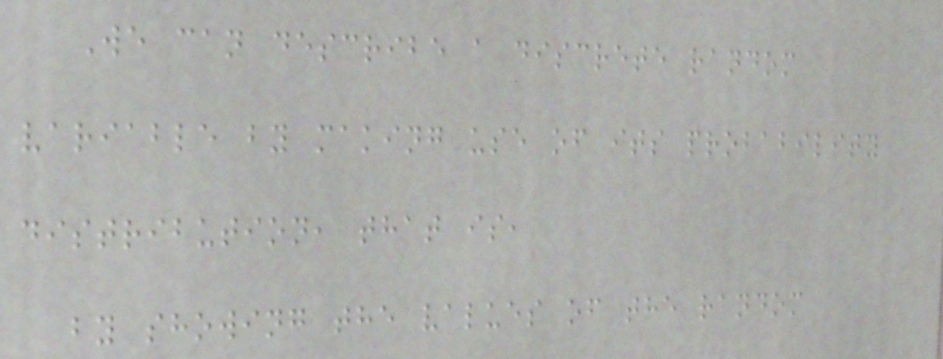We can describe a discrete random
variable by making use of its probability
distribution, that is,
by showing the values of the random
